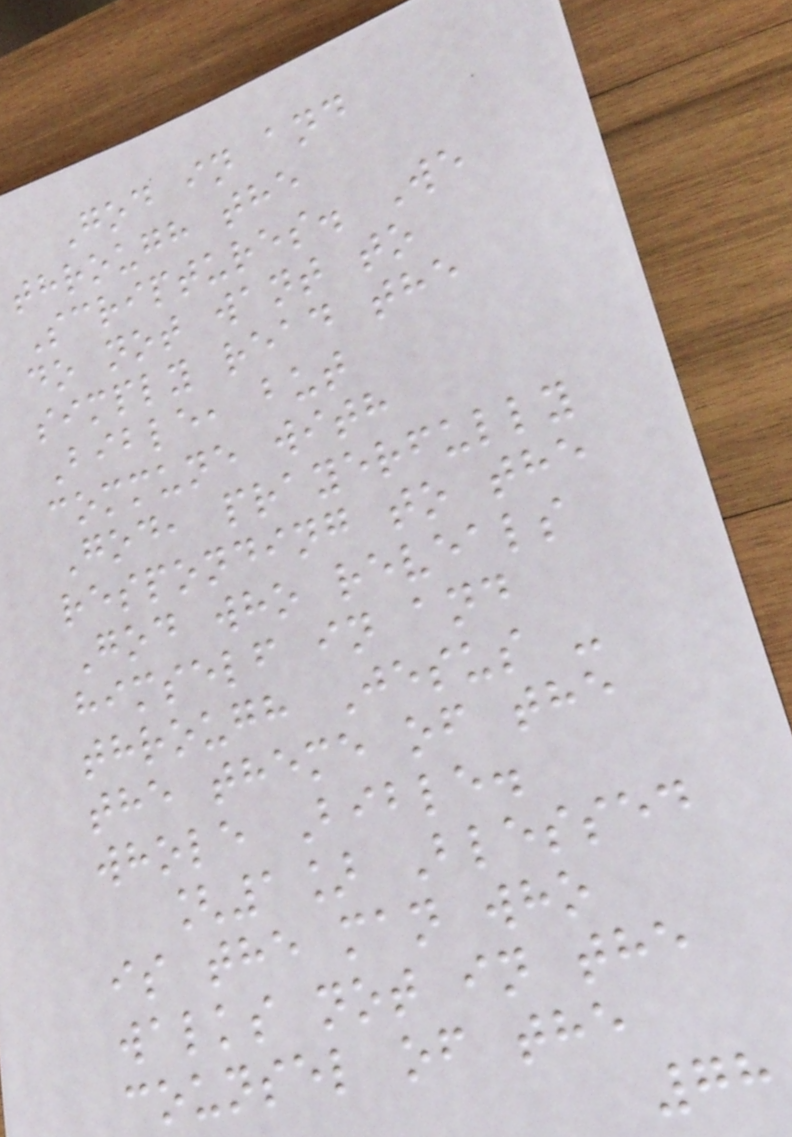God in and
through the
Scriptures. We
do not want to
simply read the
Bible, but
commune with
God, prayerfully
responding to the
God who reveals
himself in and
through Jesus -
the theme of the
whole Bible.
[1] Blessed
is the man who
walks not in the
counsel of the
78
